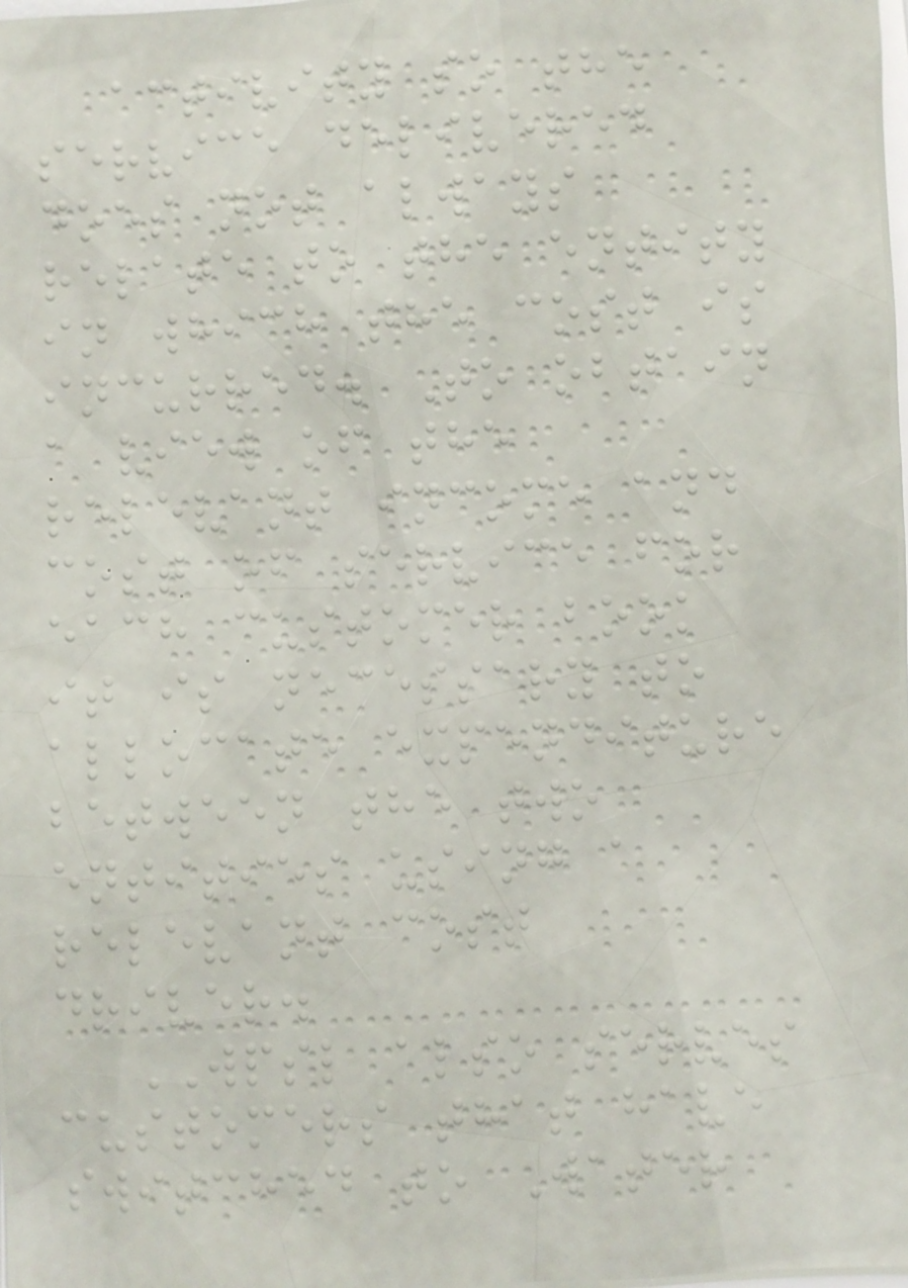activity so the
service delivered
does not always
relate to the entity
in which the cost is
incurred. To obtain
a view of the
relevant income and
cost of service for
each customer book
it is necessary to
allocate expenditure
between the two
entities using a
relevant cost
driver.
WPSL also serves
customers that have
switched to Water
